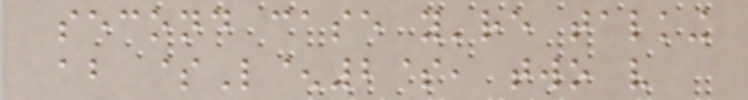second case you're talking
about $L^2$, two very
